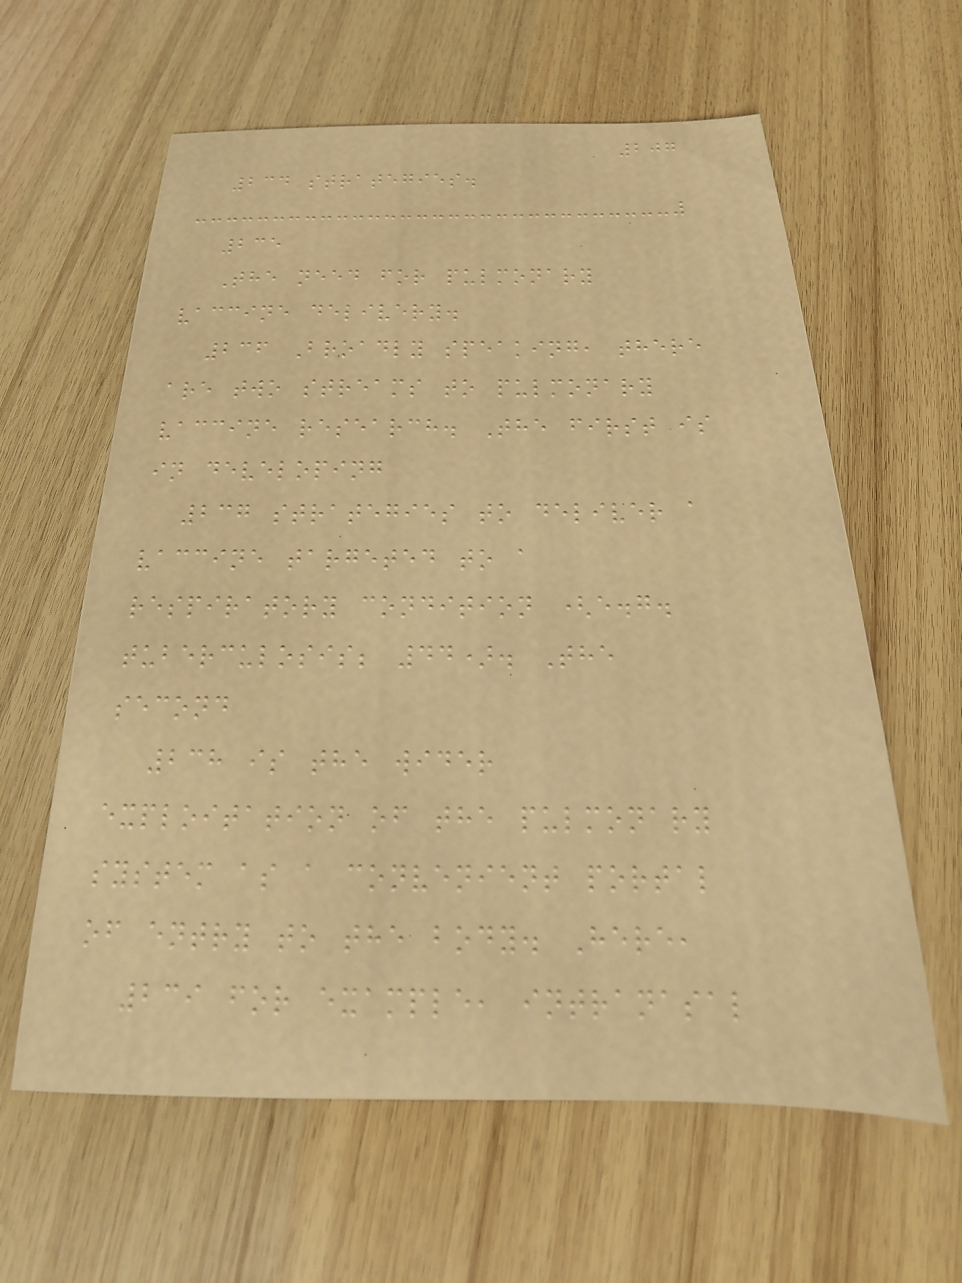207
234 strategies.
235
The need for pulmonary
vaccine delivery.
236 Broadly speaking, there
are two streams to pulmonary
vaccine research. The first is
in developing
237 strategies to deliver a
vaccine targeted to a
respiratory condition (e.g.
tuberculosis; 44). The
second
238 is the wider
exploitation of the pulmonary
system as a convenient portal
of entry to the body. Here,
239 for example, intranasal
